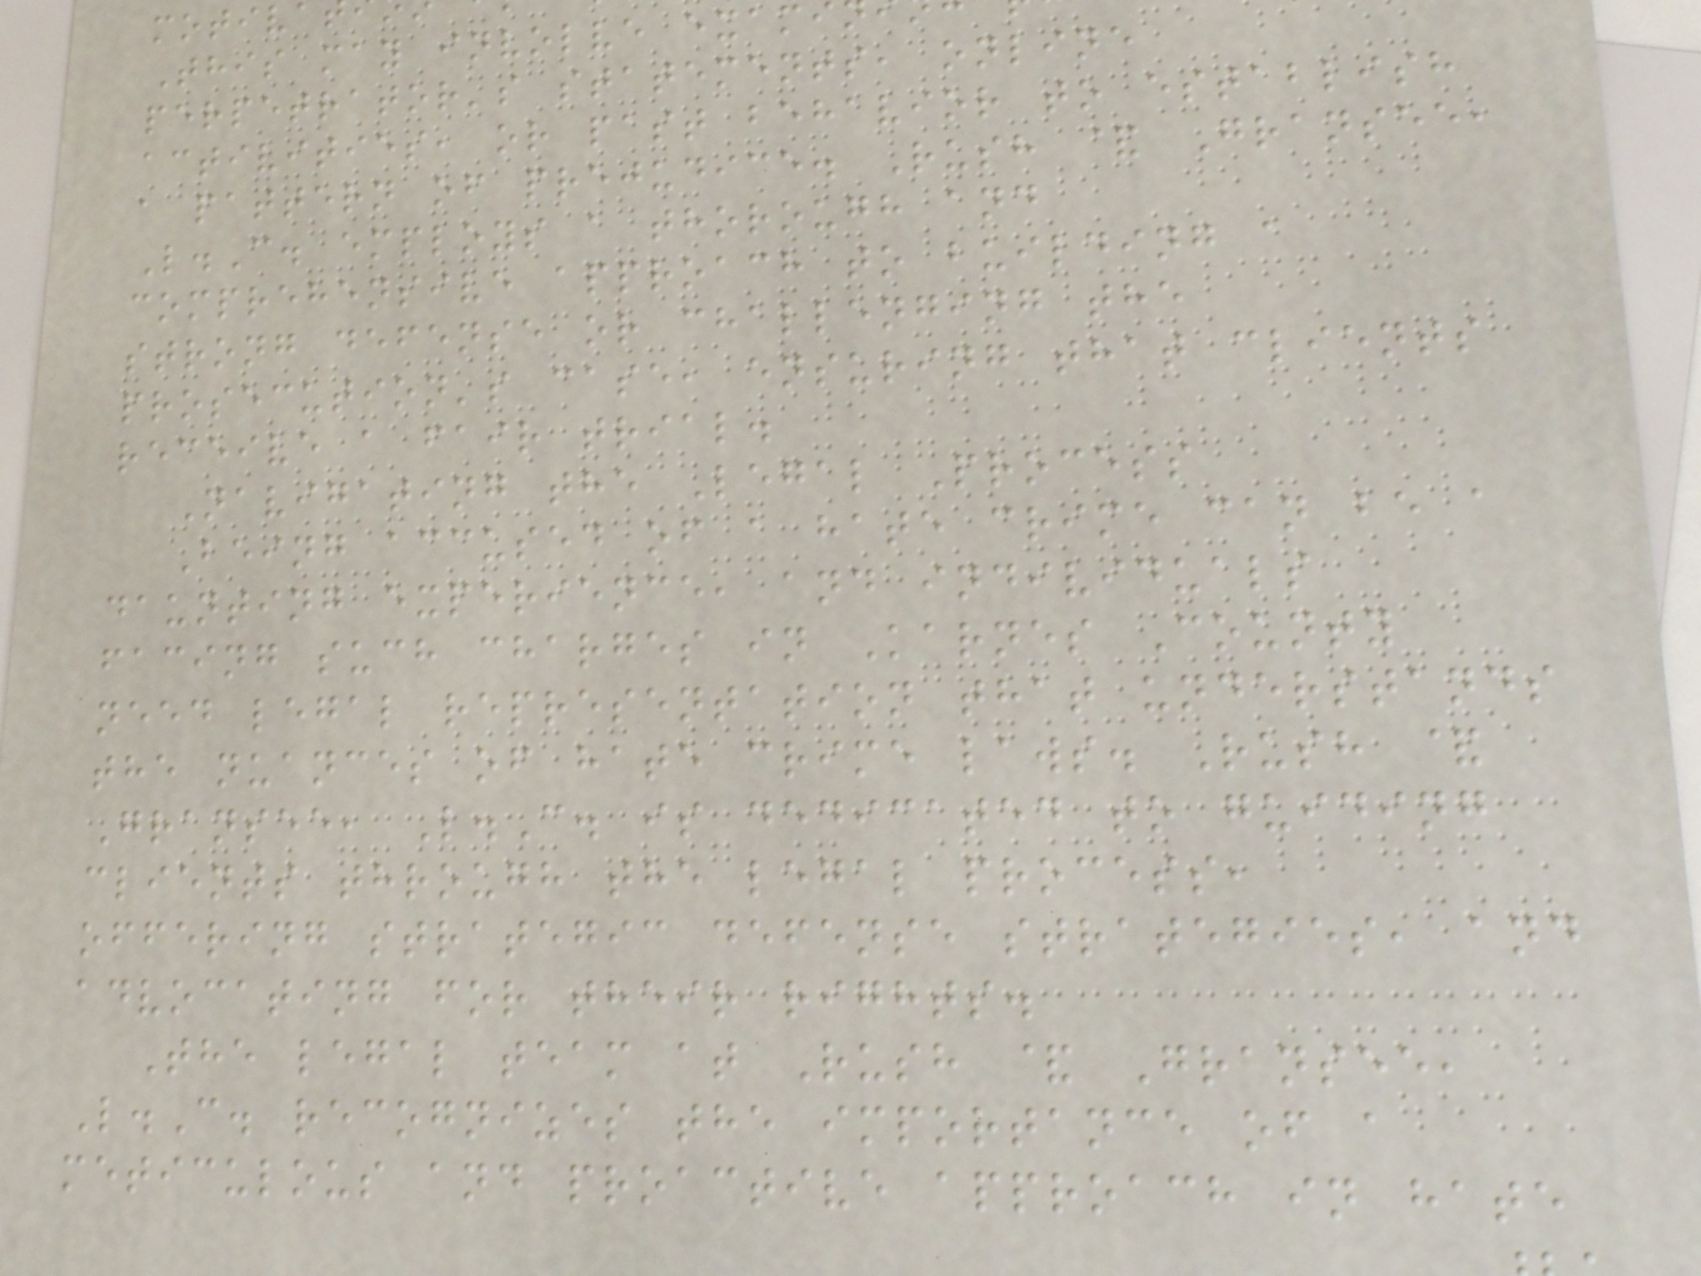This may involve exam
perpetrator's statements, online
activities, or past behavior to establish
a pattern of prejudice. Rush & Gransee,
L.C. employs a thorough and
comprehensive approach to building a
strong defense or challenging the
prosecution's case, ensuring that clients
receive a fair trial.
Navigating the Legal Process
Being accused of a hate crime can be a
daunting experience, and individuals
facing such charges in Karnes County
need legal representation that understands
the nuances of hate crime laws. Rush &
Gransee, L.C. is dedicated to guiding
clients through the legal process,
offering strategic defense strategies, and
advocating for their rights.
The legal team at Rush & Gransee,
L.C. recognizes the importance of a
meticulous and proactive approach in hate
